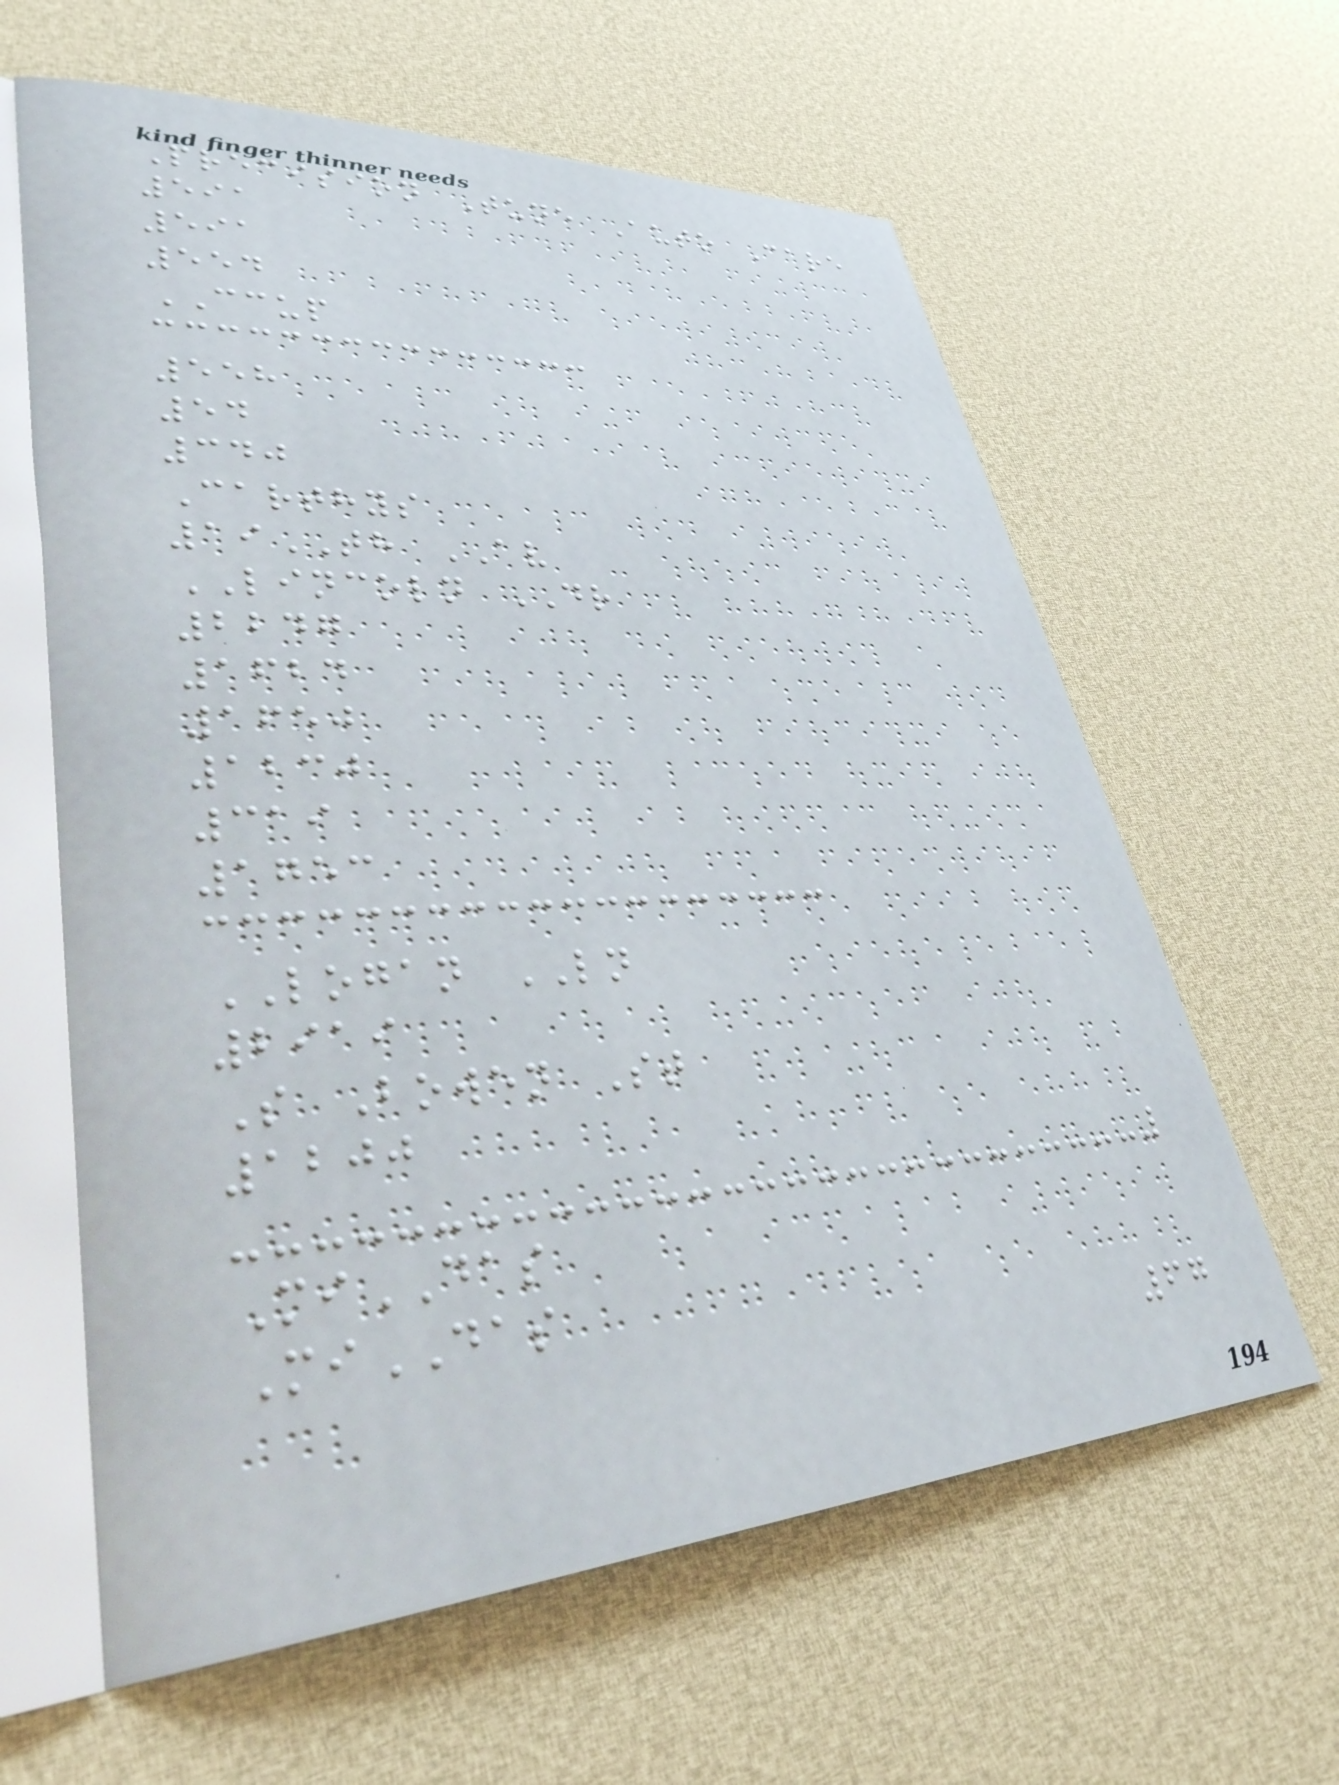Precision Tune Auto Care
591
591
554
CCUP
558
54
340
Carthys
19TH AV
LINCOLN DR
2247
1624
1650
1230
319
1753
LOGAN LN
2919
S Bowen St
1200
MiDAS
MiDAS
67
